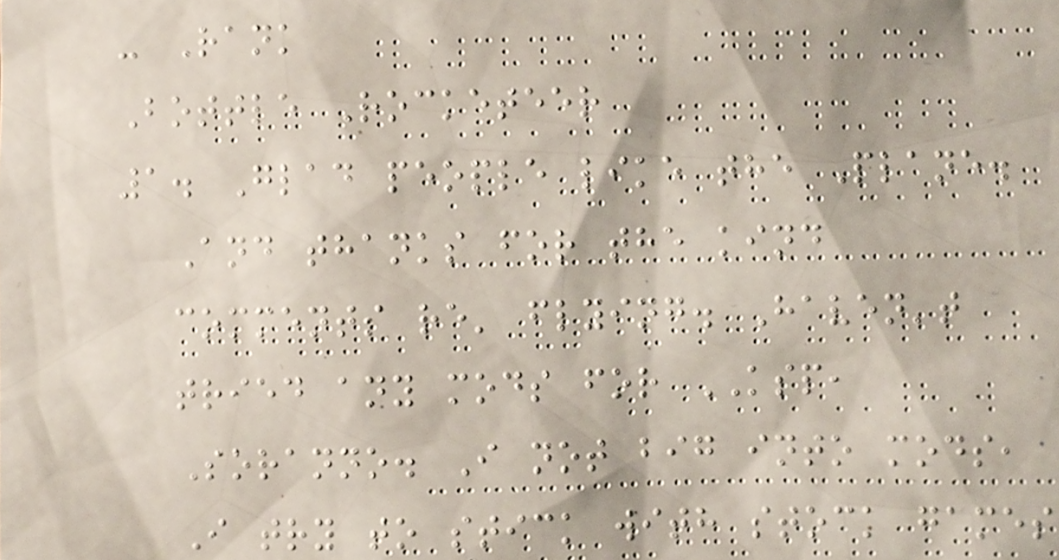- Rank
Bottle Rocketeer
1. Glad people like the Plane.
And thanks for the kind
comments re' flying. Haven't
tried any mods for KSP,
Soranno. I not big into mods,
I try to stick with stock games
